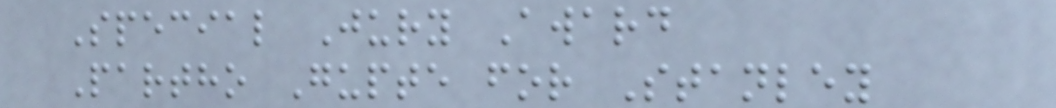Special Jury Award
Partho Gupte for Stanley
